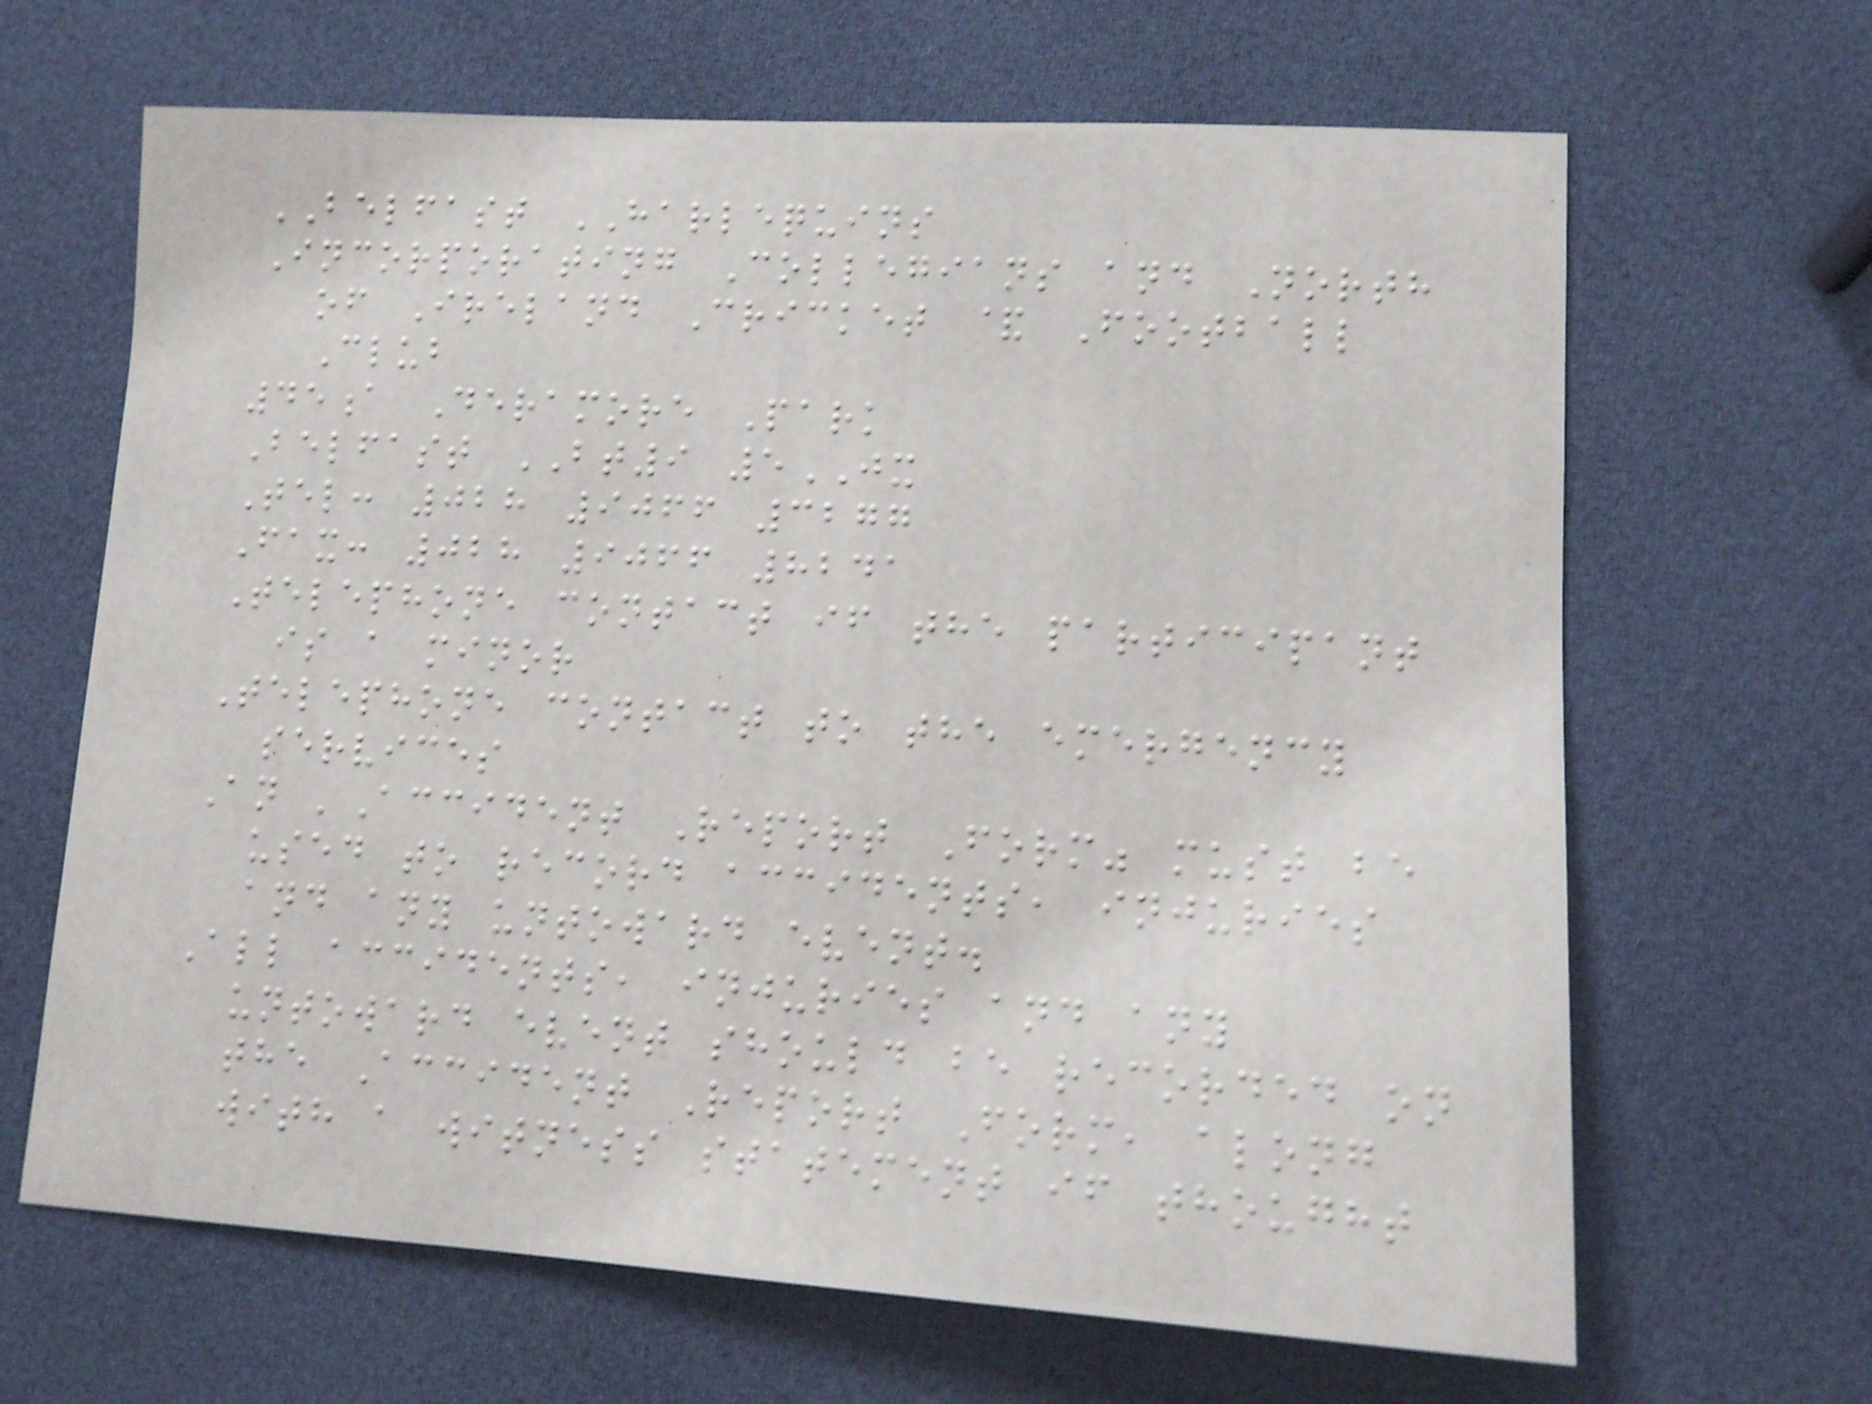BELFAST HARLEQUINS
Incorporating Collegians and North
of Ireland Cricket & Football
Club
45a Deramore Park
Belfast BT9 5JX
Tel: 028 9066 3277
Fax: 028 9066 8241
Telephone contact if the participant
is a minor
Telephone contact to the emergency
services
An 'Accident Report Form" must be
used to record accidents, injuries
and any untoward event.
All accidents, injuries and any
untoward event should be recorded on
the Accident Report Form, along
with a witness statement if thought
